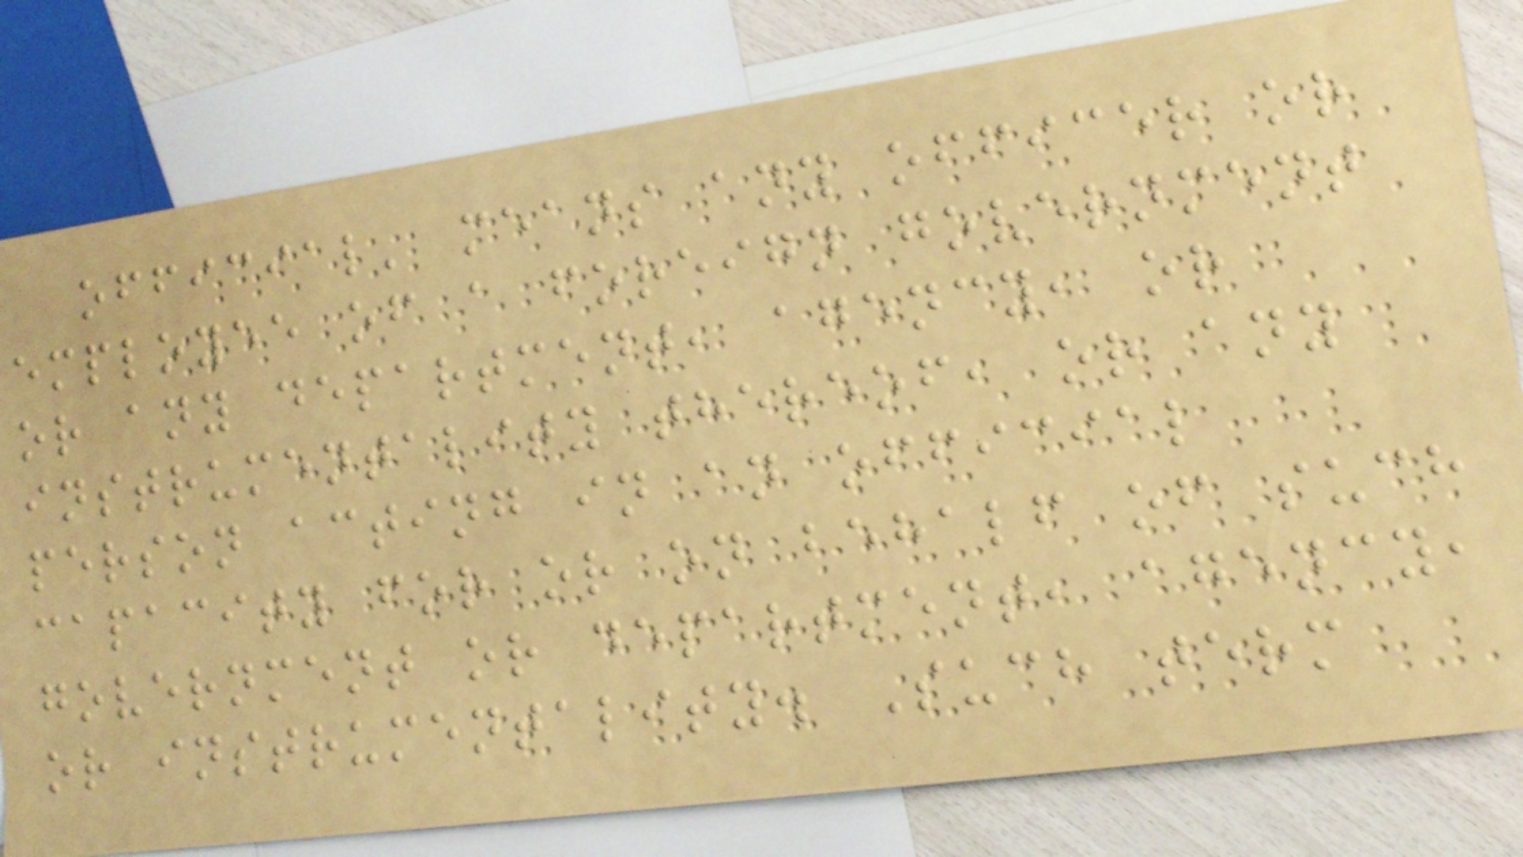official' means any officer or
employee of a foreign government
or any department, agency, or
instrumentality thereof, or any
person acting in an official
capacity for or on behalf of such
government or department, agency,
or instrumentality. Such term
